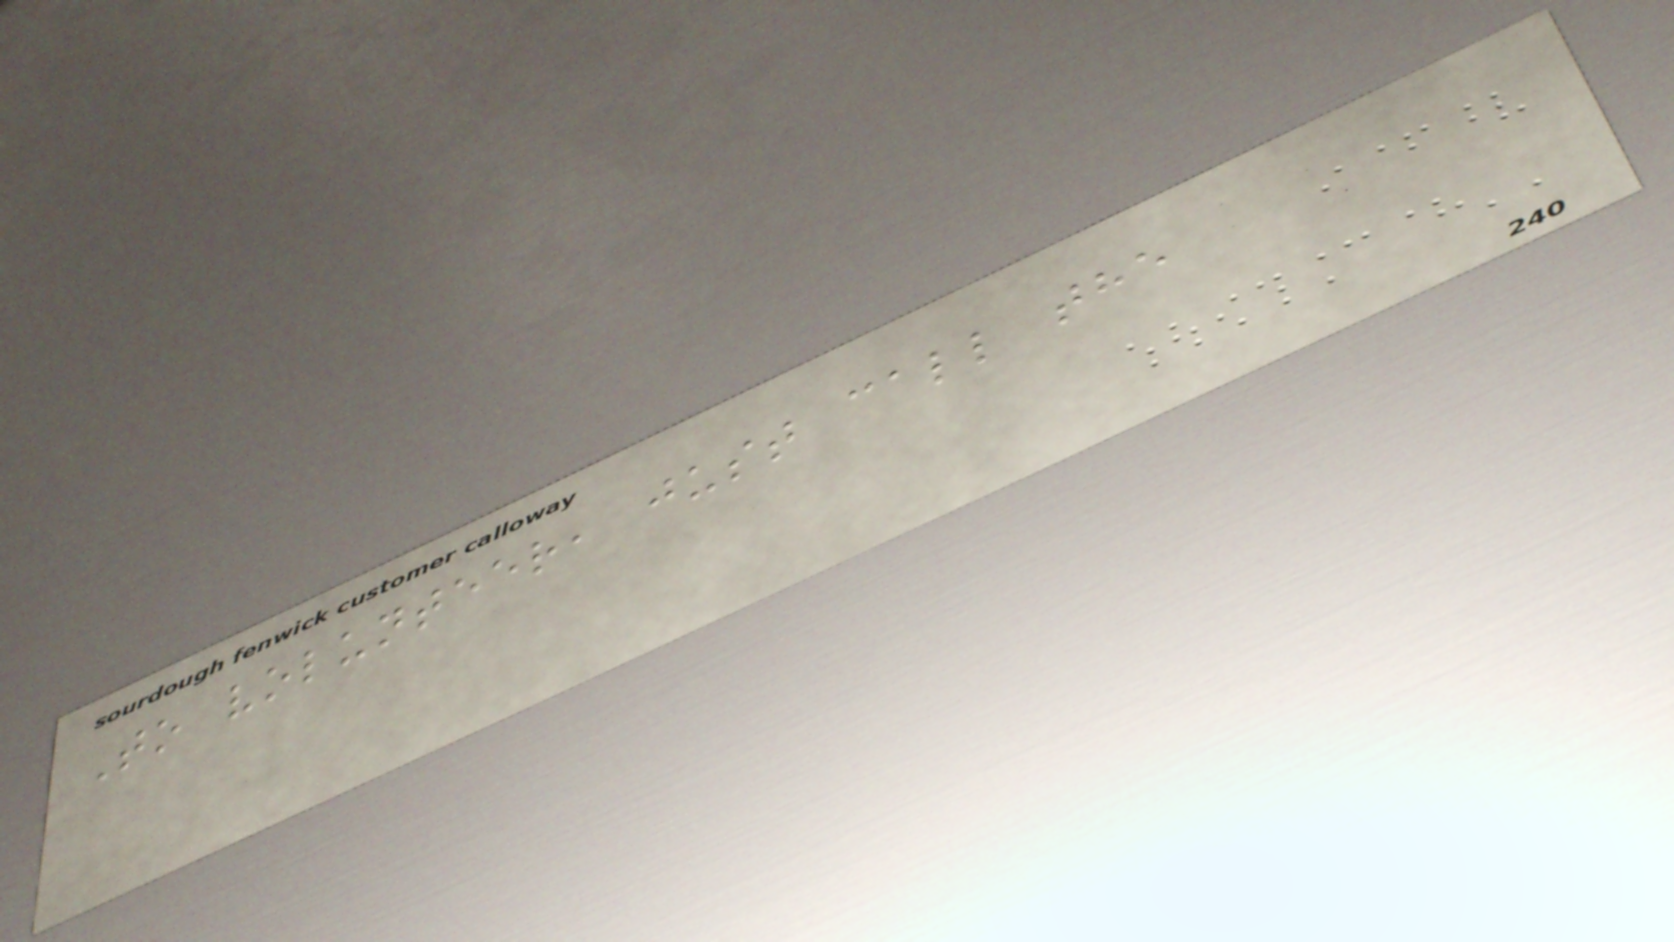To volunteer, just call the
